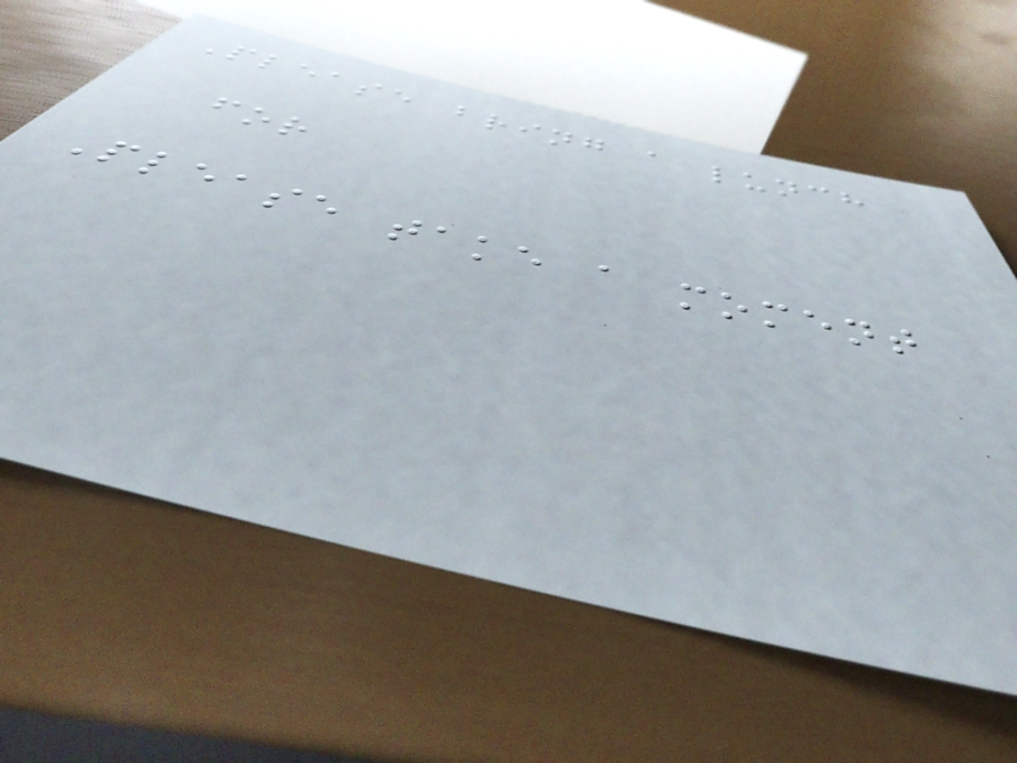Please bring a lunch
for
Please take a moment
